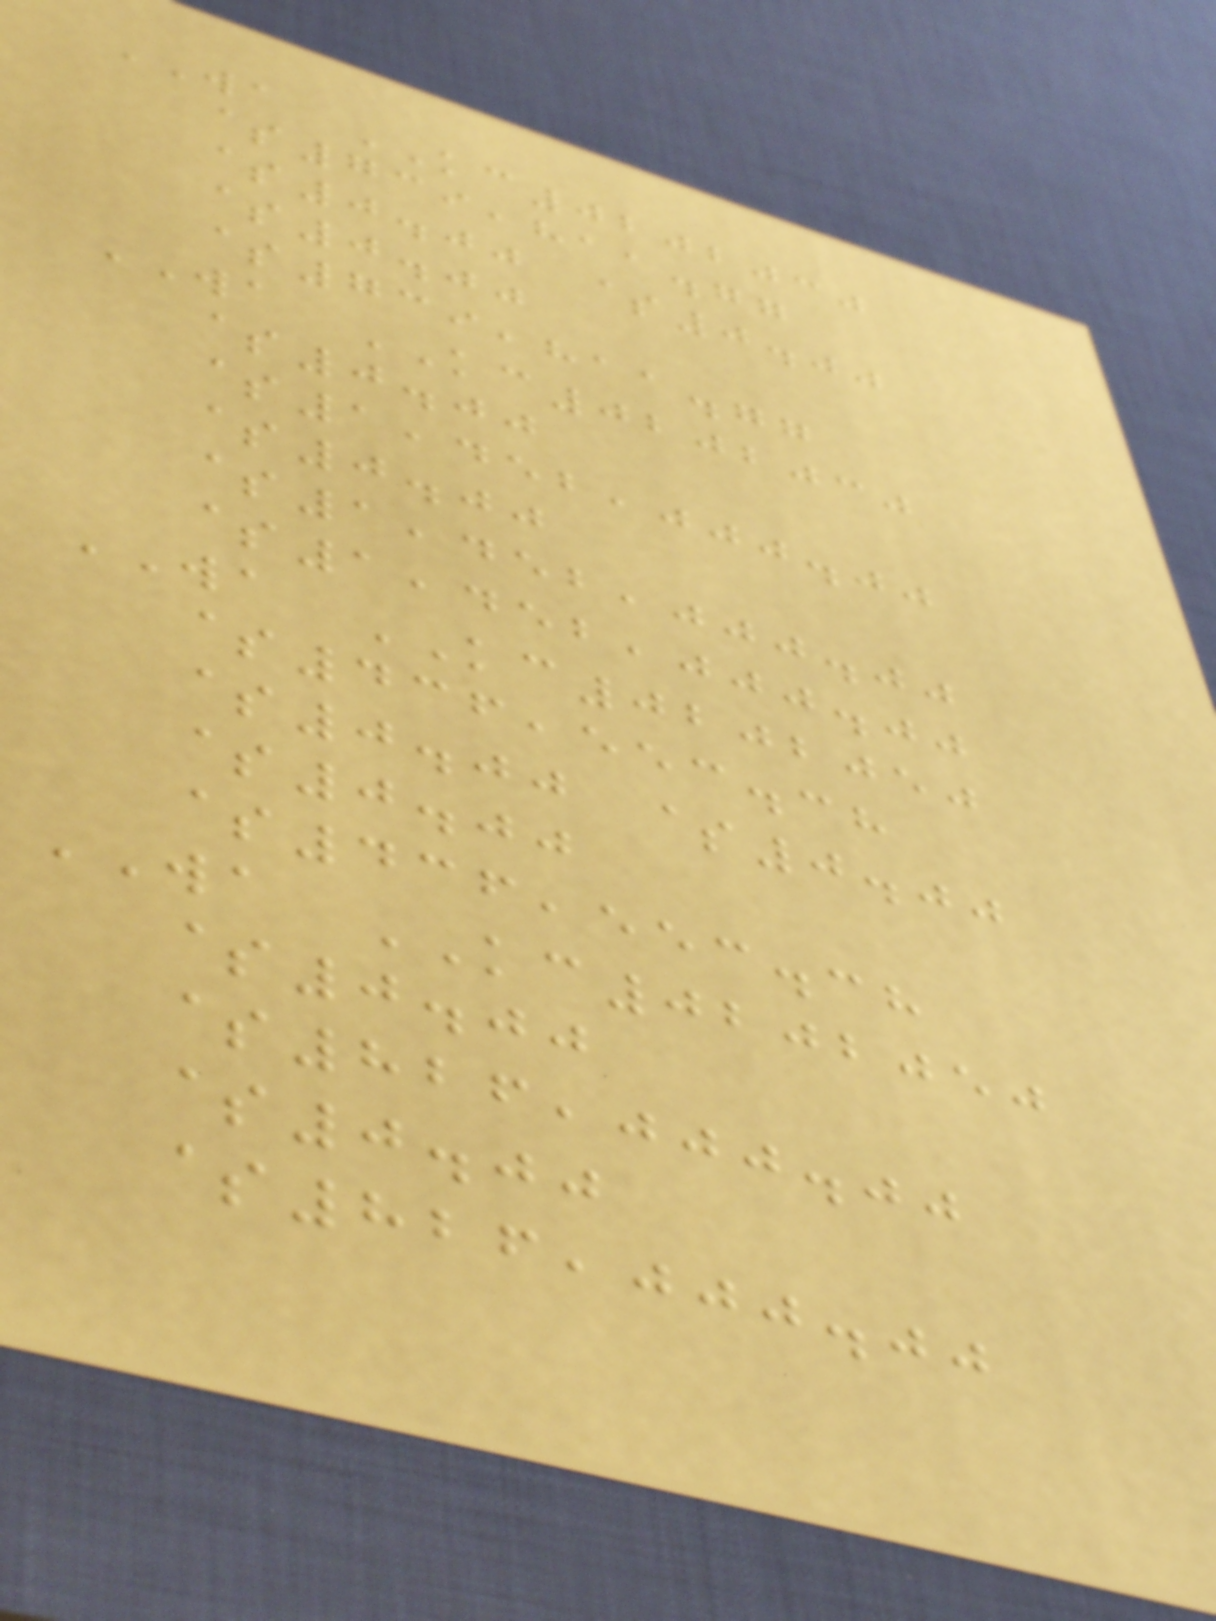WA KC0202030
$739,811.77
$0.00 $0.00
$0.00
$739,811.77
WA KC0202030
$0.00
$1,452,000.00
$0.00
$1,452,000.00
$1,452,000.00
WA KC0202050
$436,553.38
$0.00 $0.00
$0.00
$436,553.38
WA KC0202050
$0.00
$826,000.00
$0.00
$826,000.00
